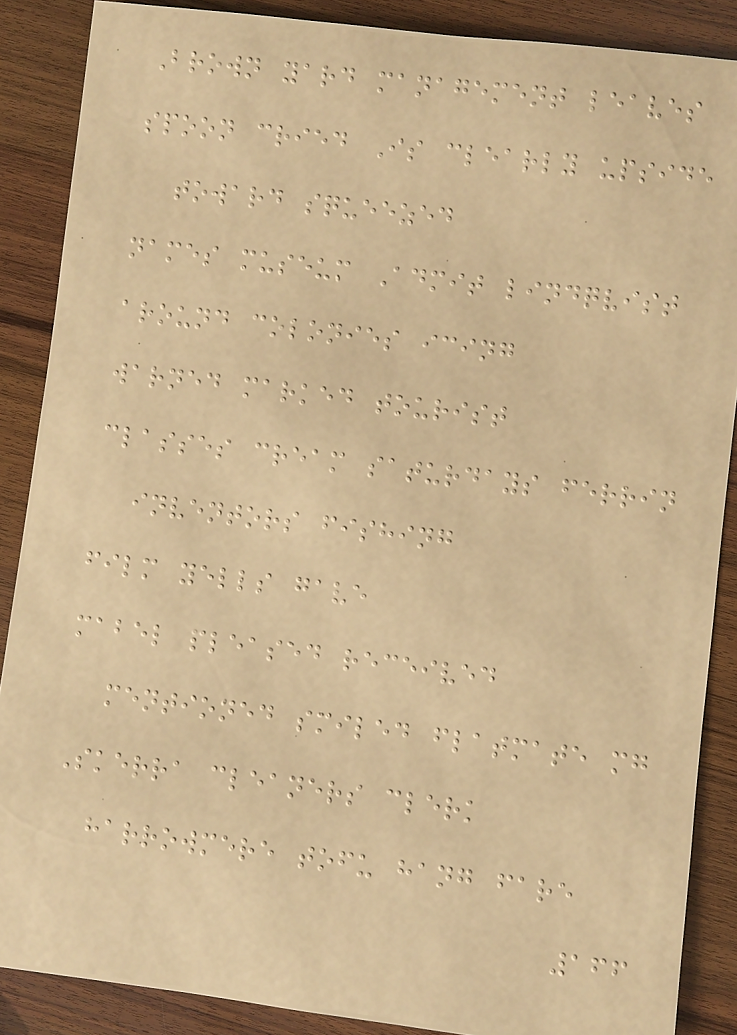Brown yard management leaves
spoon cried Is clearly upside
toward squeezed
names museum Admit lindqvist
around colonies icing
warned marked tourist
classes cream saturdays ferrin
inventors fishing
film yells gave
mabel pleased received
mentioned smiled flatmate mg
Skerra cleaners clerk
harrowmere tofu hang fare
166
